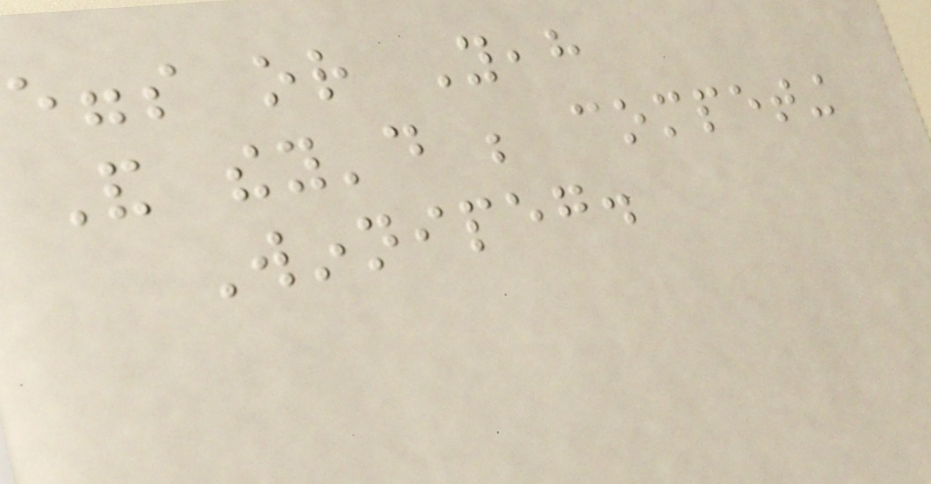eggs or Yeah
And they'd be competing
Winnipeg.
